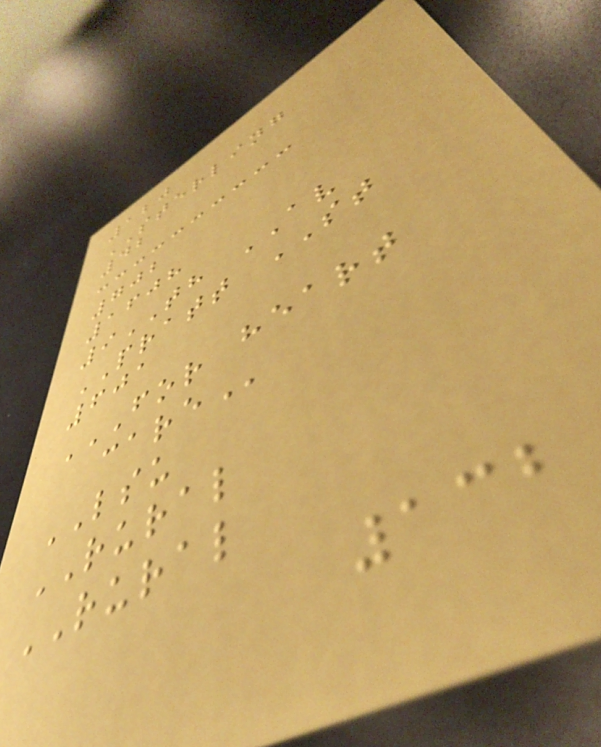120
STERLING
42
702
1608
9TH AV
PRATT ST
601
FOR HEART
CARE
LSU
RURAL
RURAL
132
